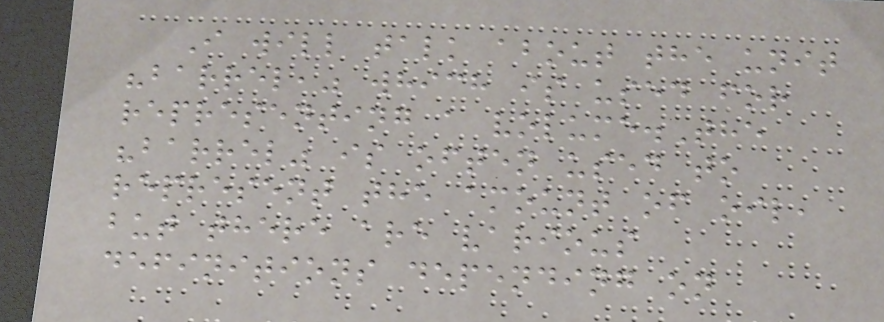I will talk about the unit
"barrel," which is used for
representing a volume.The
"barrel" is often used to
represent the amount of oil,
but there are various
definitions depending on
